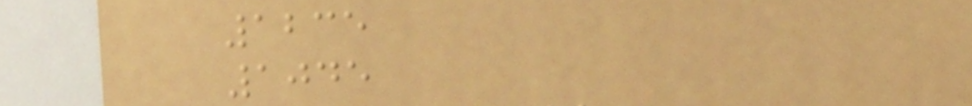1235
1045
